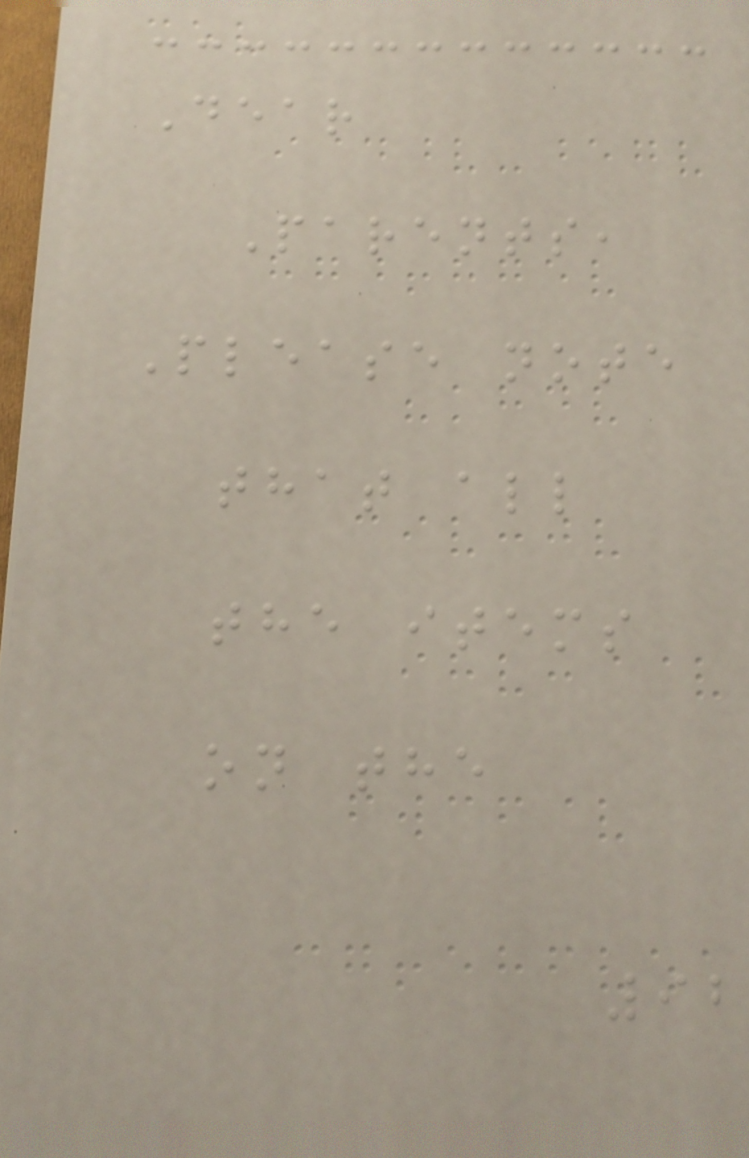Dear
Parents,
Please note
that all
the items
on the
92
